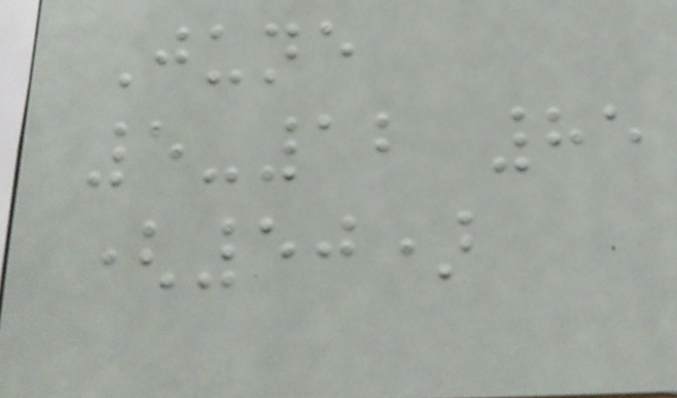June
5-12 85
(50)
